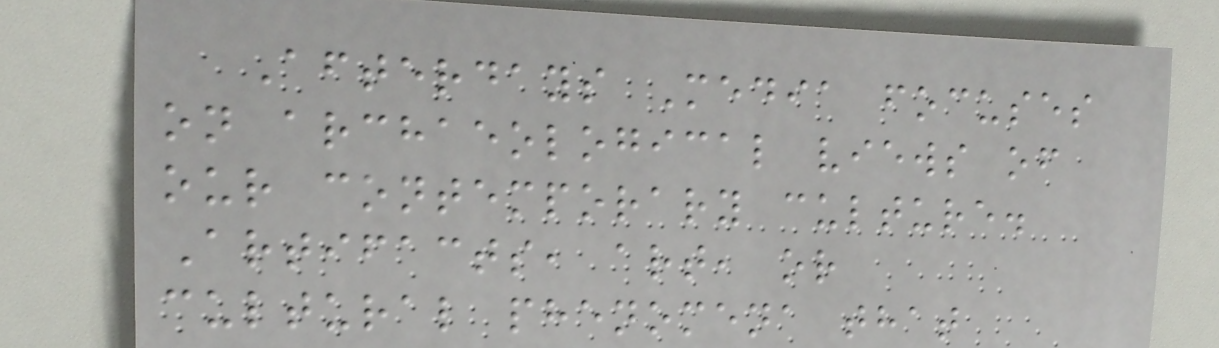Afterdays Media focuses
on archaeological views of
our contemporary culture.
Artifacts, art, or
cultural phenomena that
